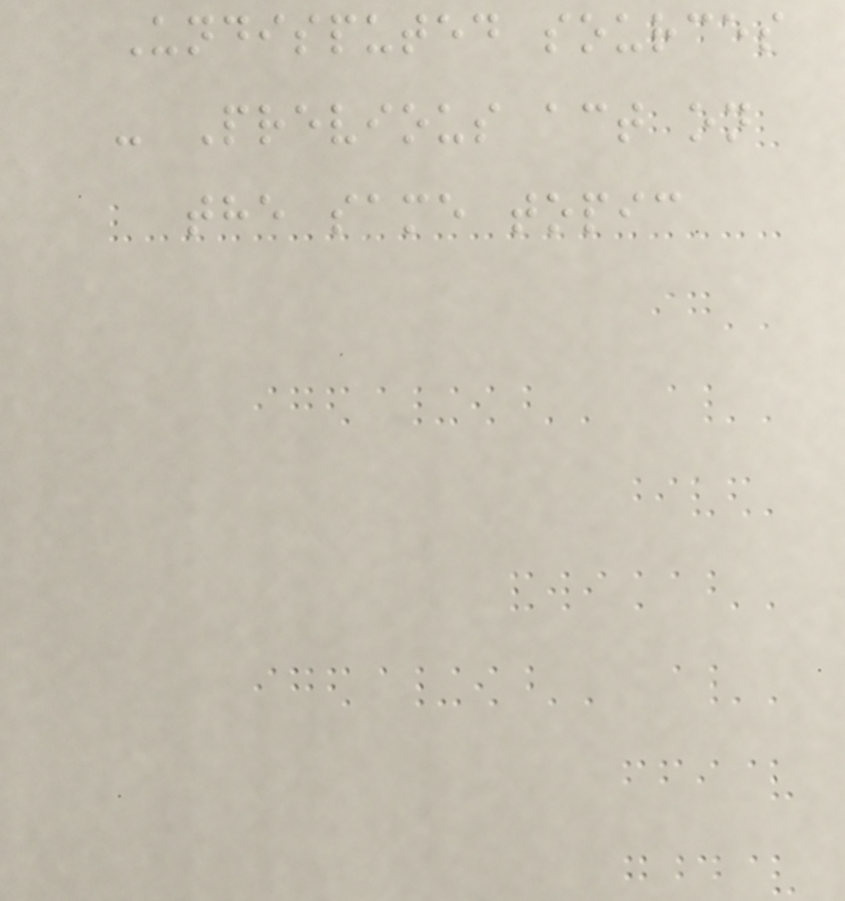Undisputed sources
- Previous act on
the same topic
